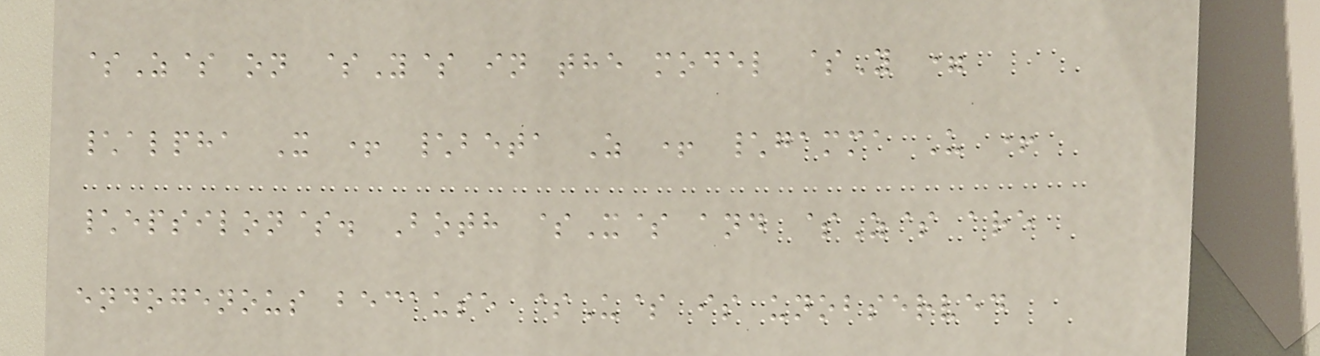$Z$ on $Y$ in the model $Y =
\alpha X + \beta Z + \gamma U +
\epsilon$. Both $X$ and $Z$ are
endogenous because $U$ is unobserved
